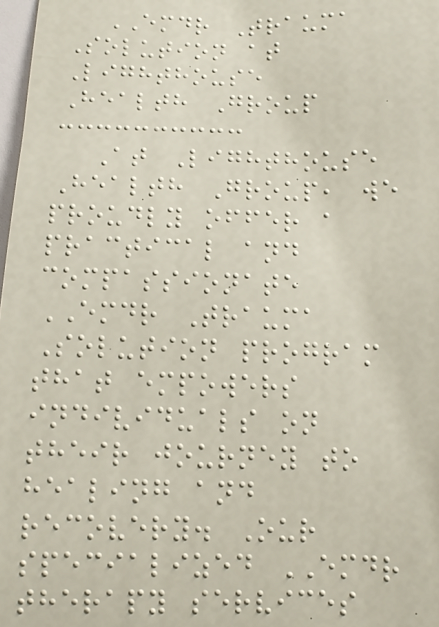EMDR Trauma
Solution at
Lighthouse
Health Group
At Lighthouse
Health Group, we
proudly offer a
practical and
compassionate
EMDR Trauma
Solution program
that empowers
individuals on
their journey to
healing and
recovery. Our
specialized EMDR
therapy services
